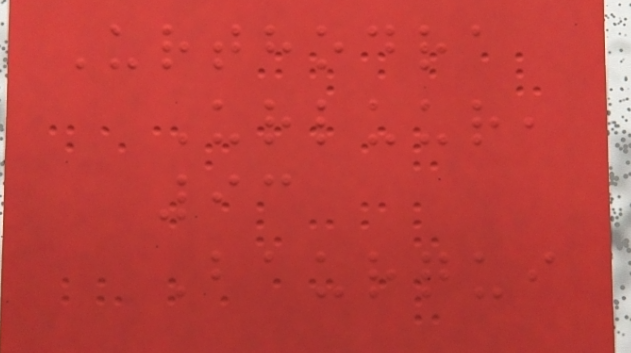Urthodra
Urluur,
93
Baurqui
